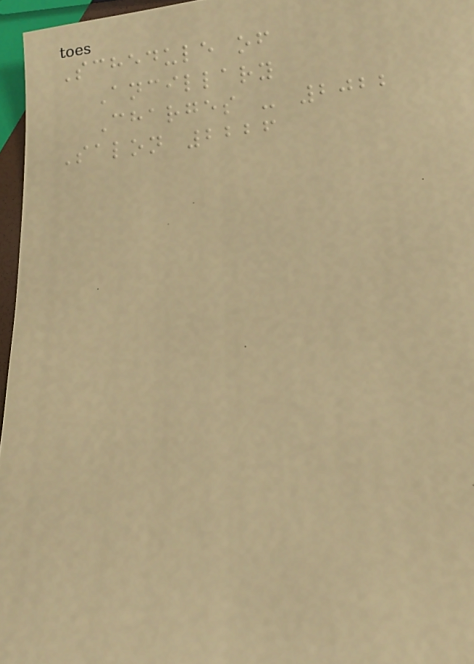Schedule of
Ancillary
Charges - 2022
Salon 2226
